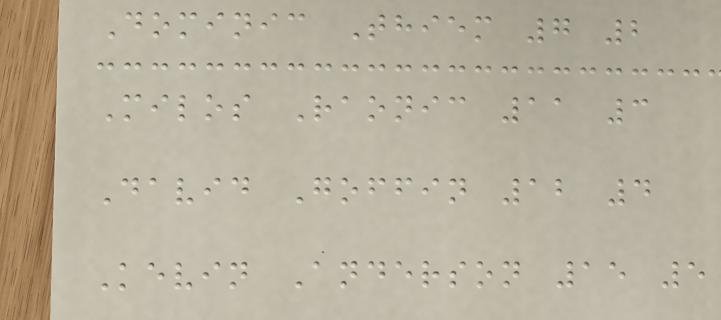Dominic Thiem 7 2
Milos Raonic 11 3
David Goffin 12 4
Kevin Anderson 15 5
